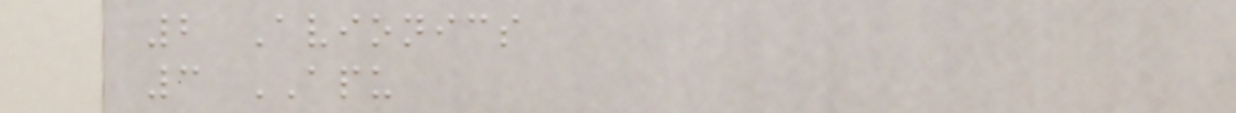2 Avionics
3 APU
